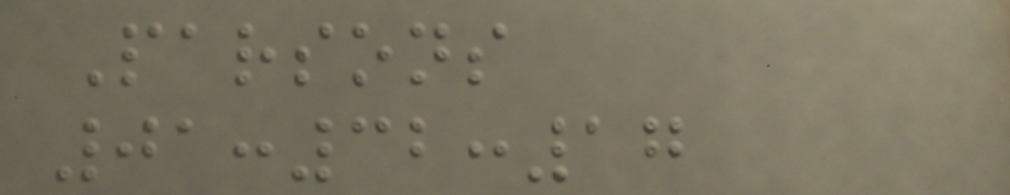Parsons
01:32:17
